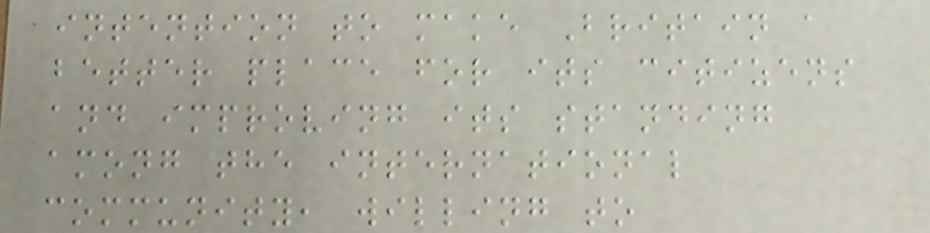intention to make Britain a
better place for its citizens
and improving its standing
among the international
community, willing to
